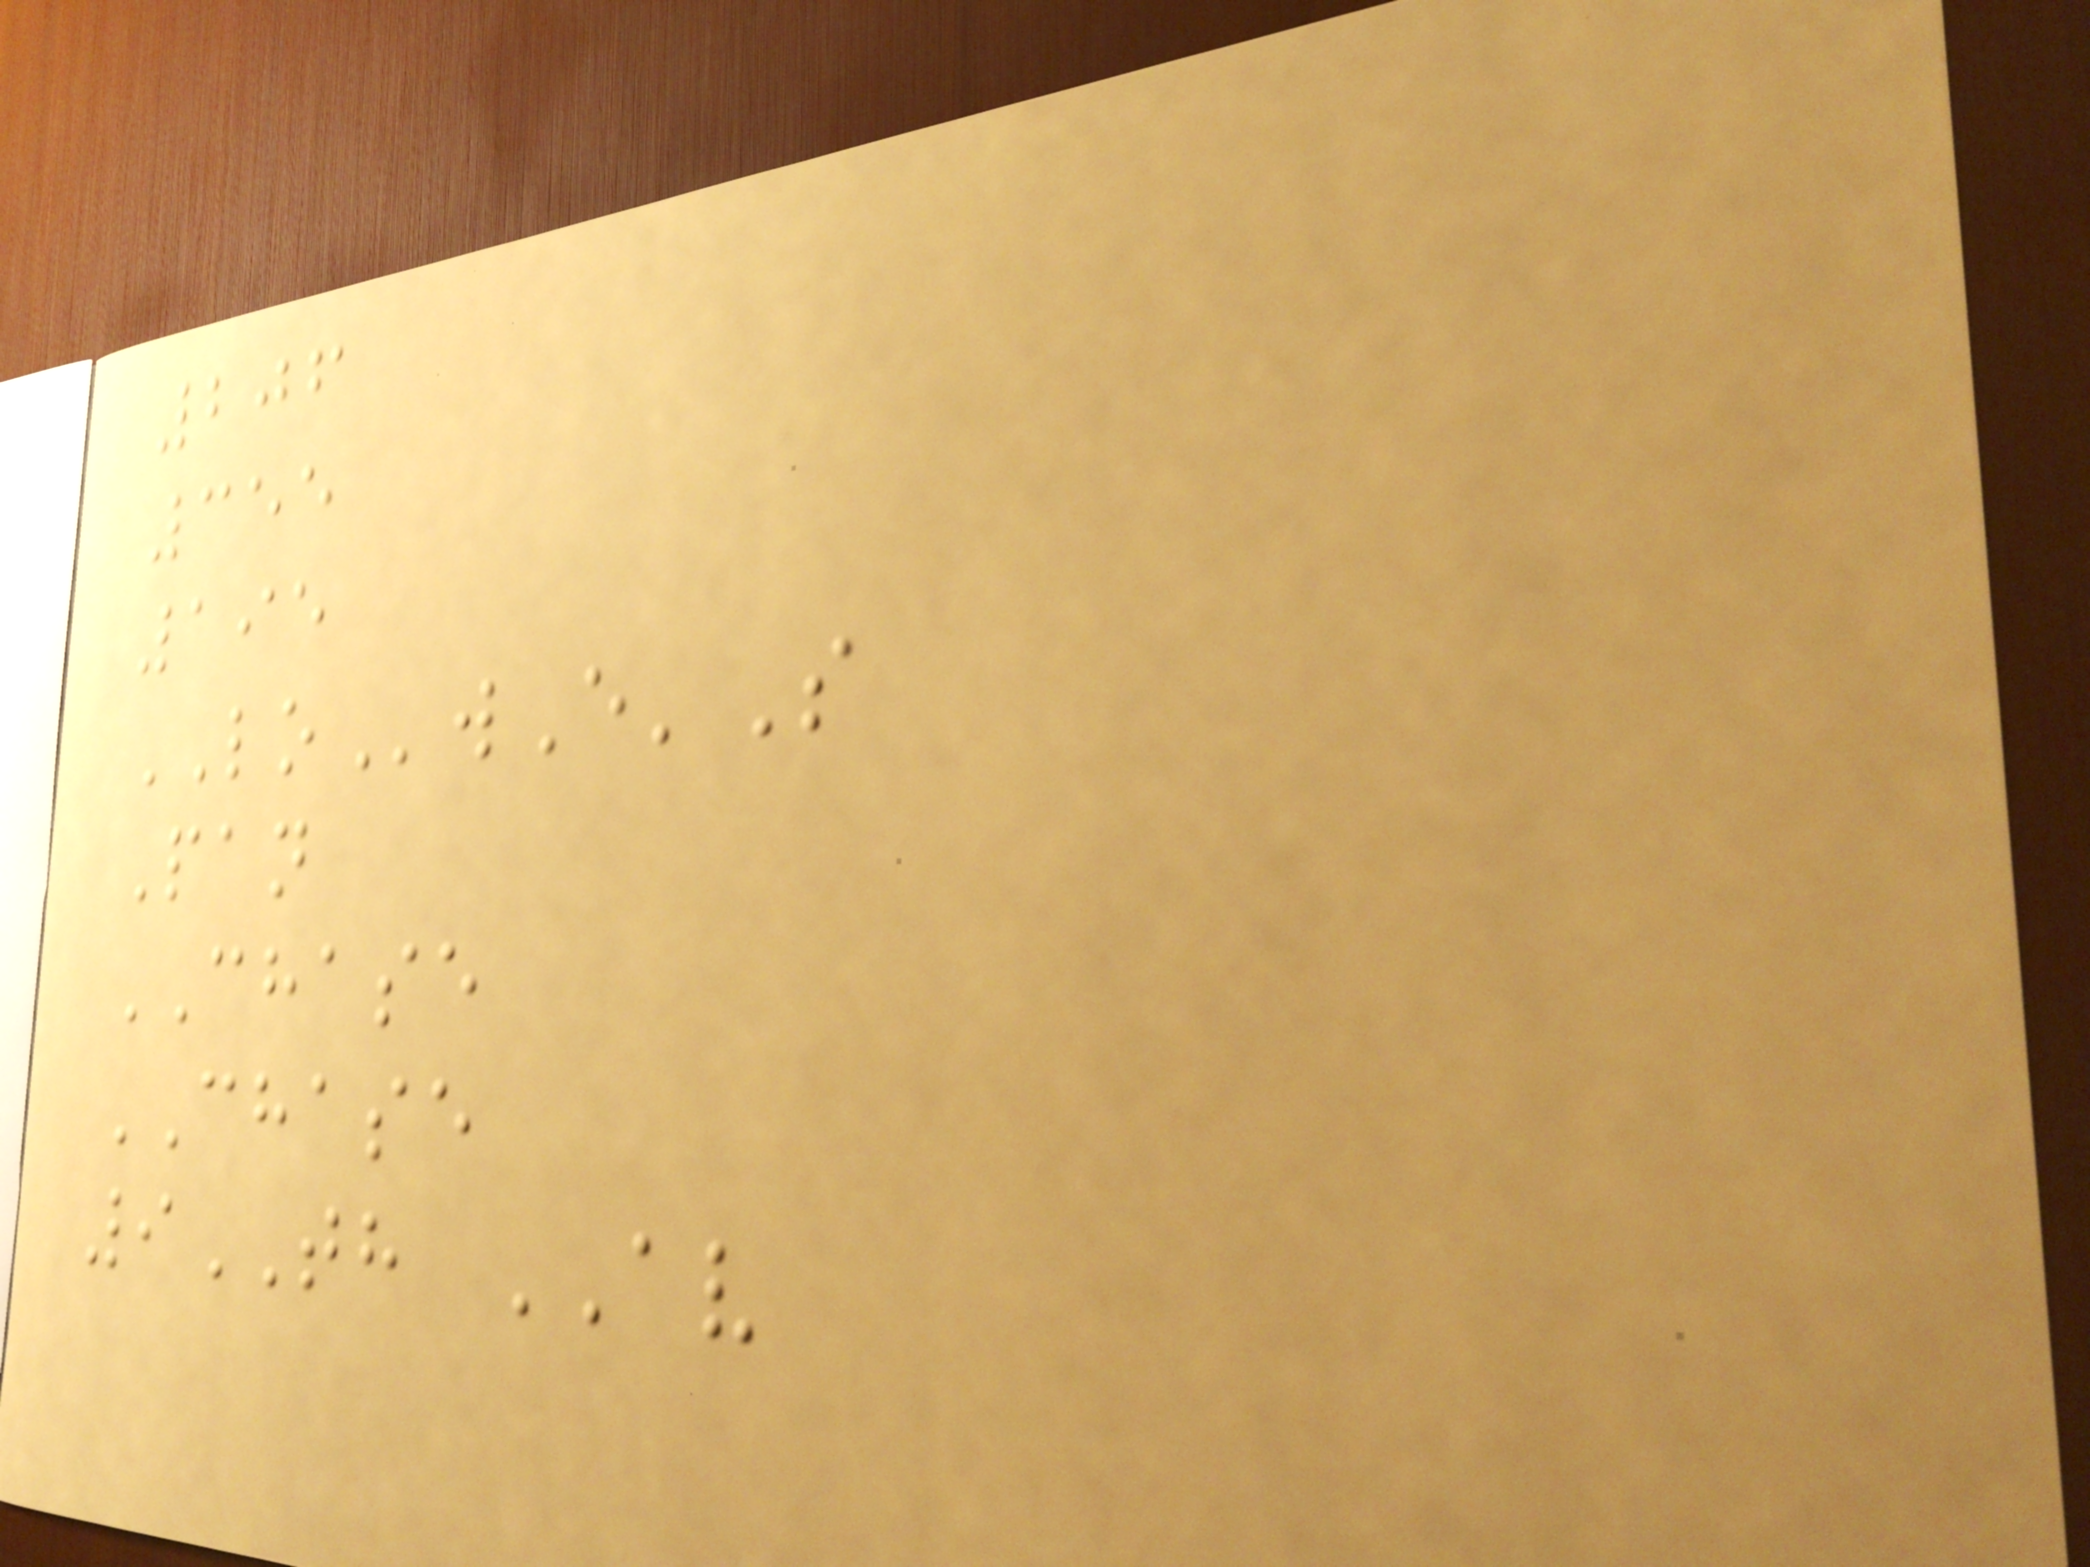206
355
195
LOwE'S
Pan
CHASE
CHASE
9TH AV
